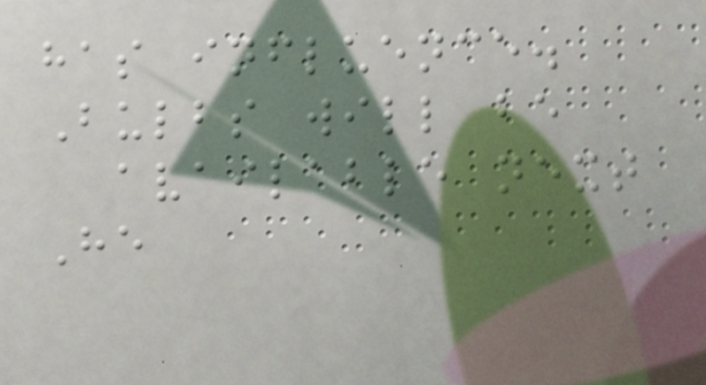has influence.
Bulbs will be
available next
He
